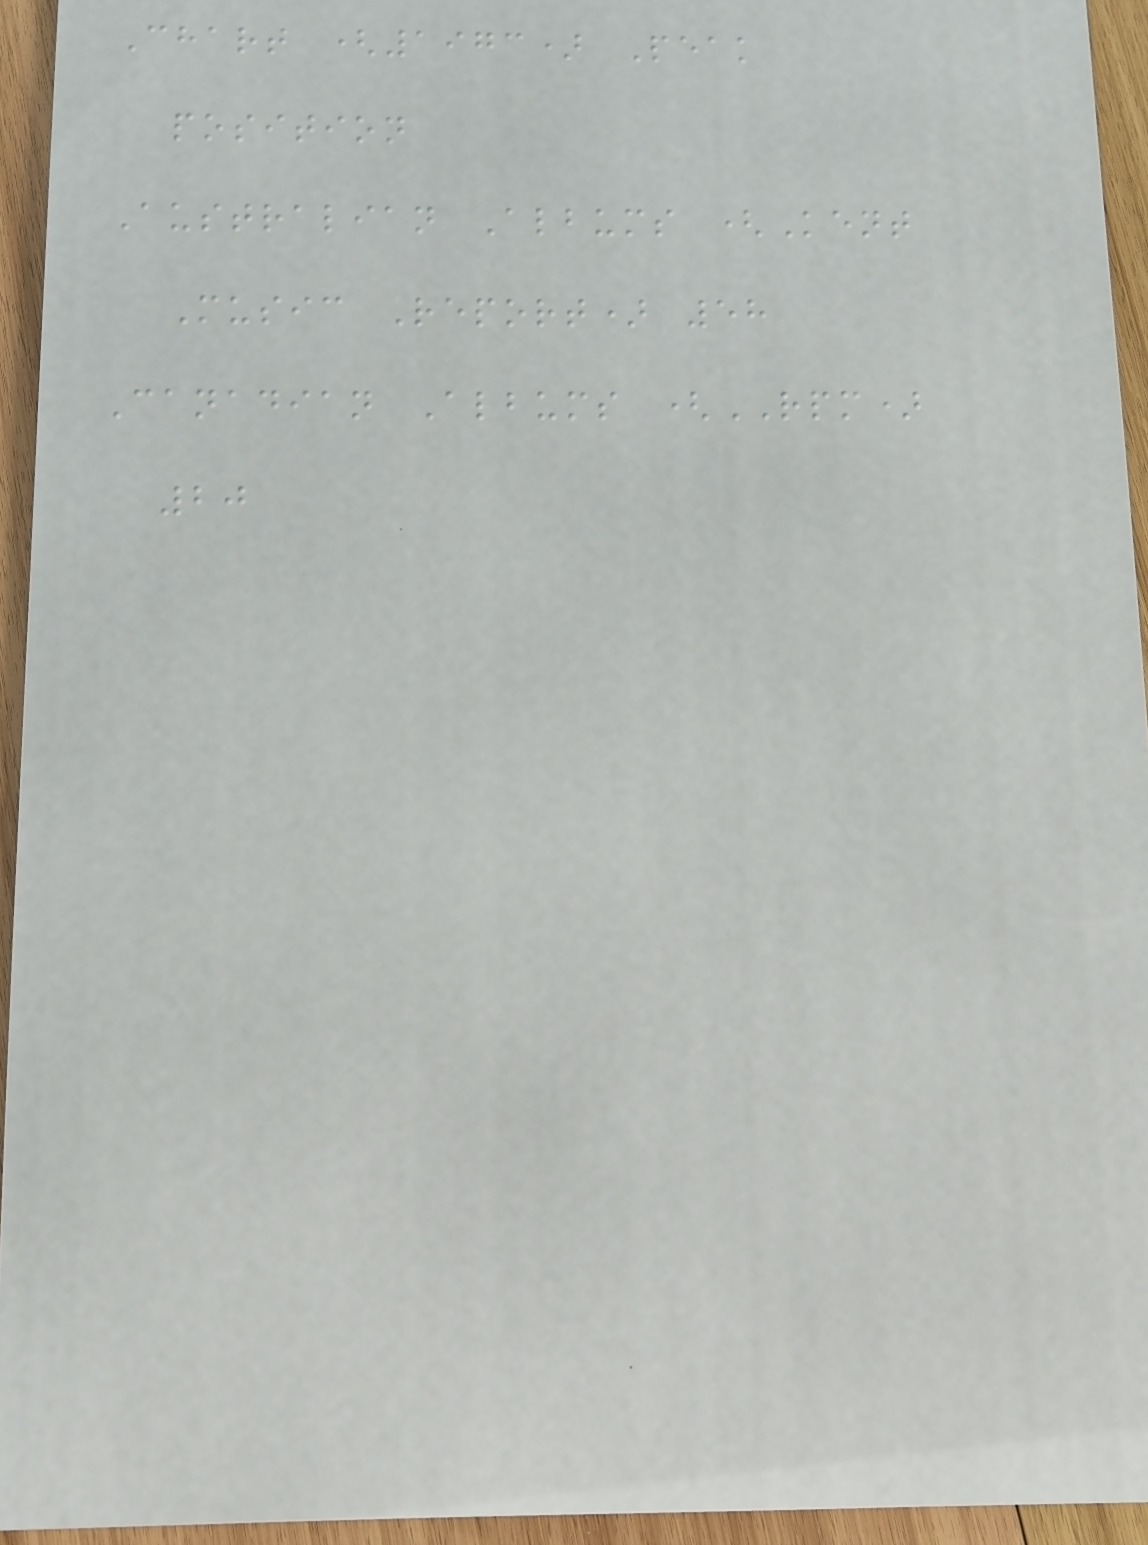Chart (1973) Peak
position
Australian Albums (Kent
Music Report) 58
Canadian Albums (RPM)
20
